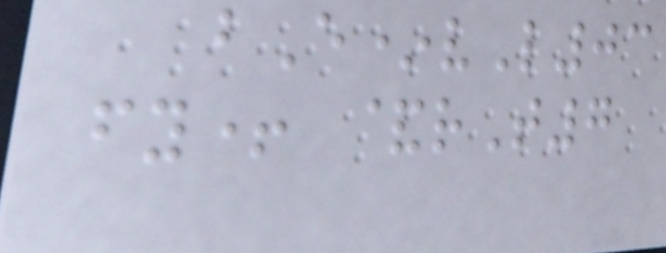bE*vL03
fy+ &rT7
